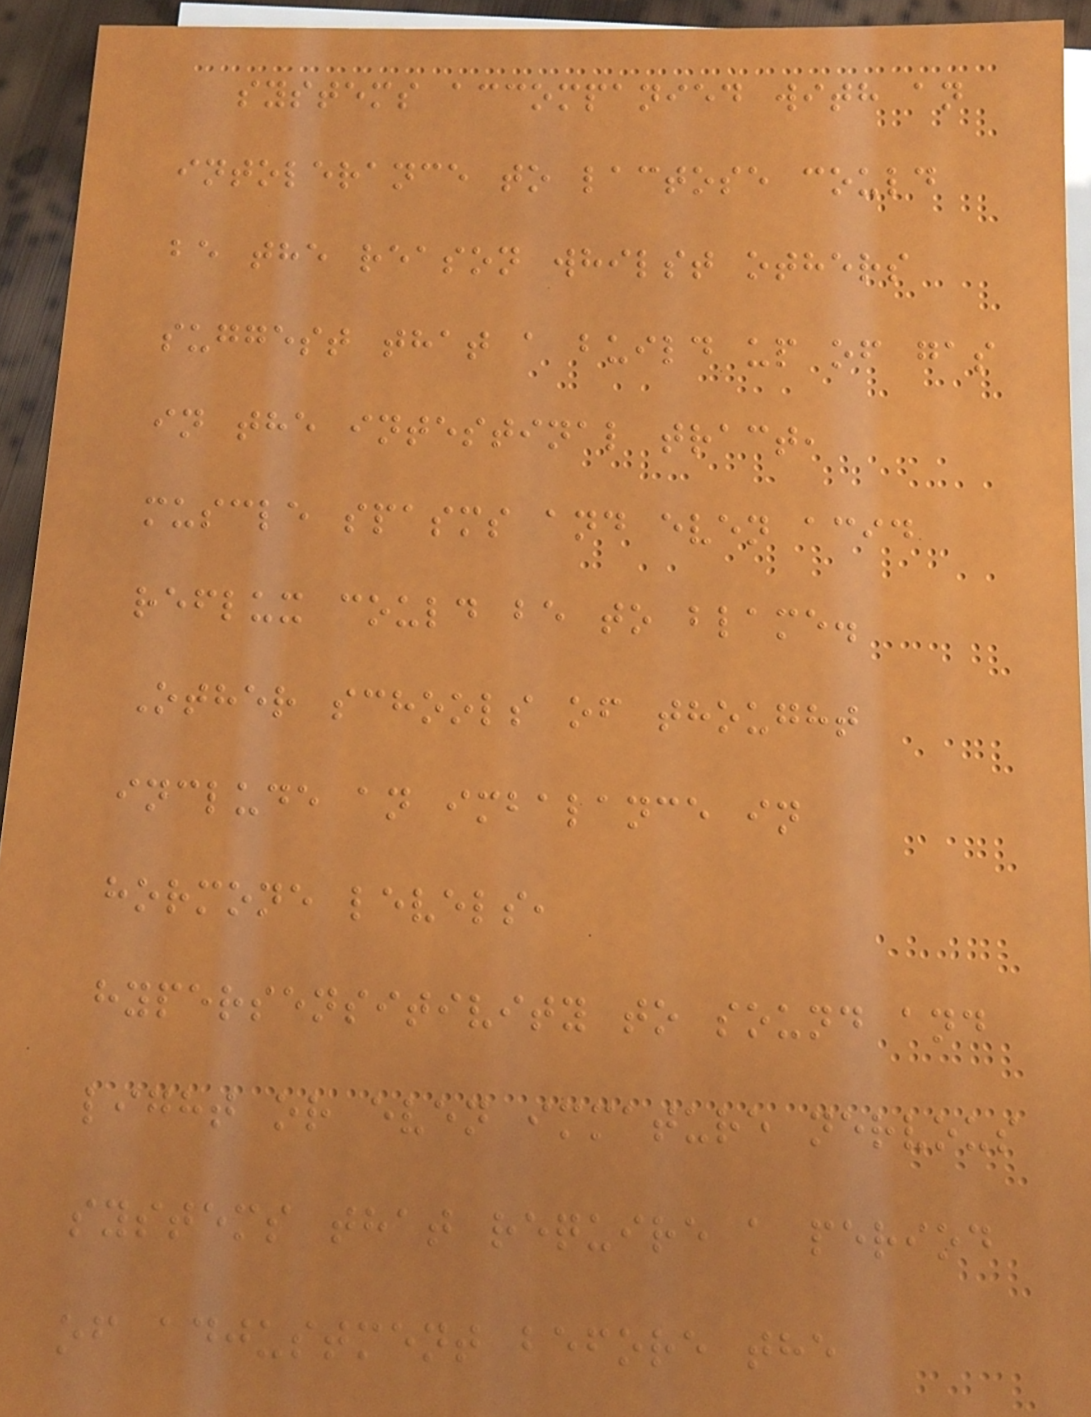systems accompanied with an
intolerance to lactose could
be the reason whilst others
suggest that a build up of gas
in the intestinal tract,
muscle spasms and even acid
reflux could be to blame.
Other schools of thought
include an imbalance in
hormone levels,
hypersensitivity to sound and
light or even immature nervous
systems that require a period
of adjustment before the
